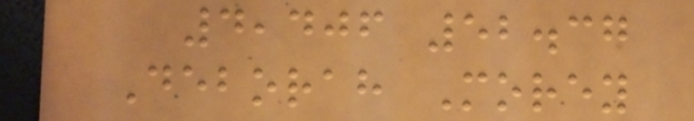4,406 52.37
Deborah Morey
